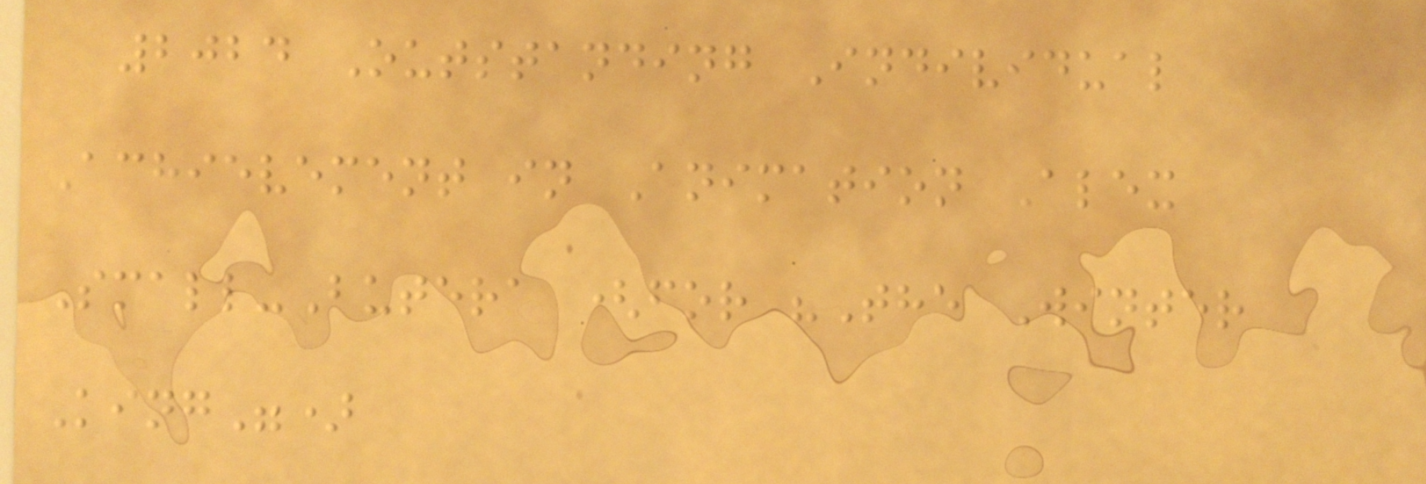2024 Outstanding Individual
Achievement in Animation Alex
Small-Butera (for "The Winter
King")
